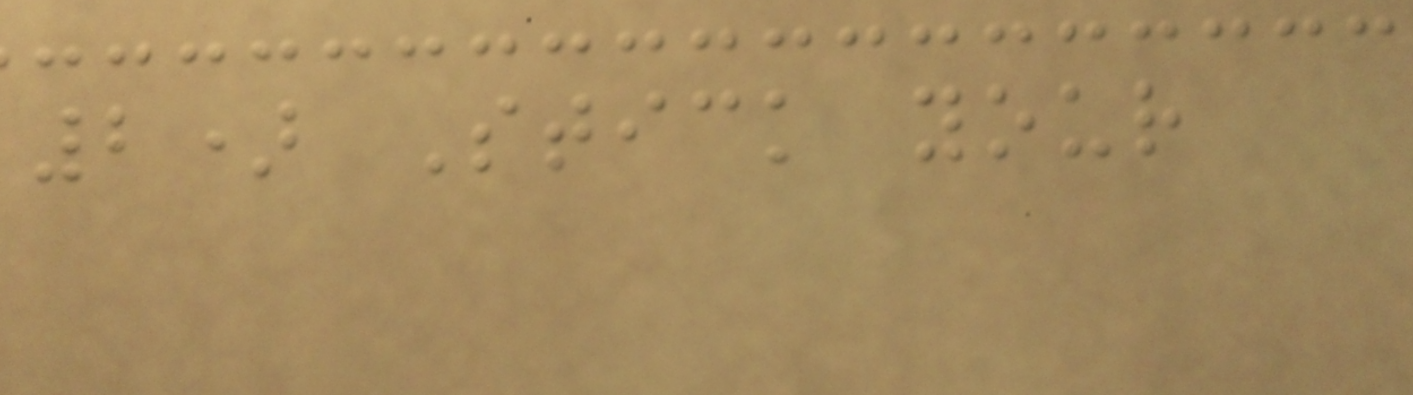2) Stick your
